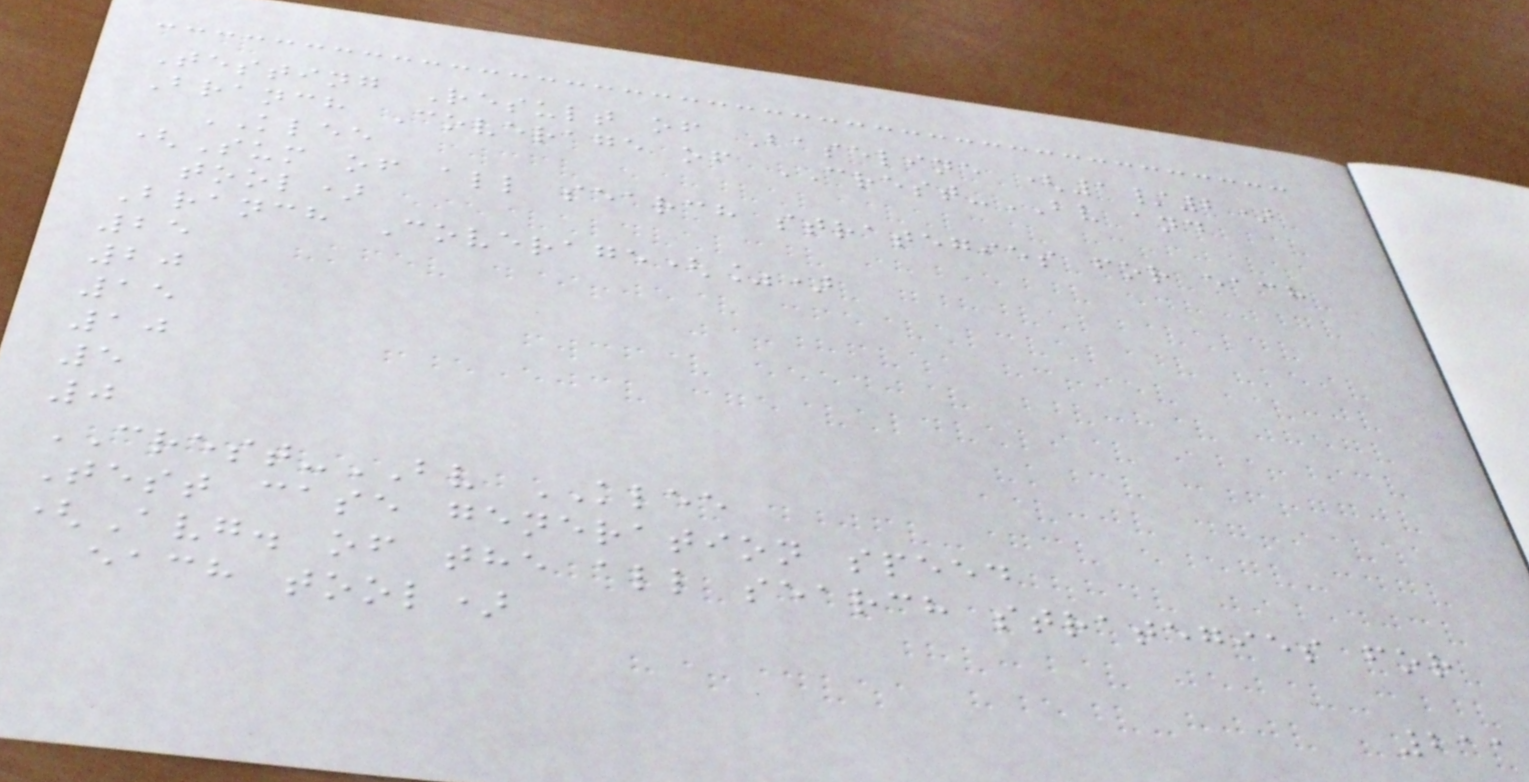Testing Result of Baseline (1/2)
Branch Coverage of CREST-BV and
KLEE
(Sum of all search strategies for each
tool)
Branch Coverage(%)
25
20
15
10
5
0
CREST-BV KLEE
Test case generation speed
(Avg. of the all search strategies for
each tool)
211
